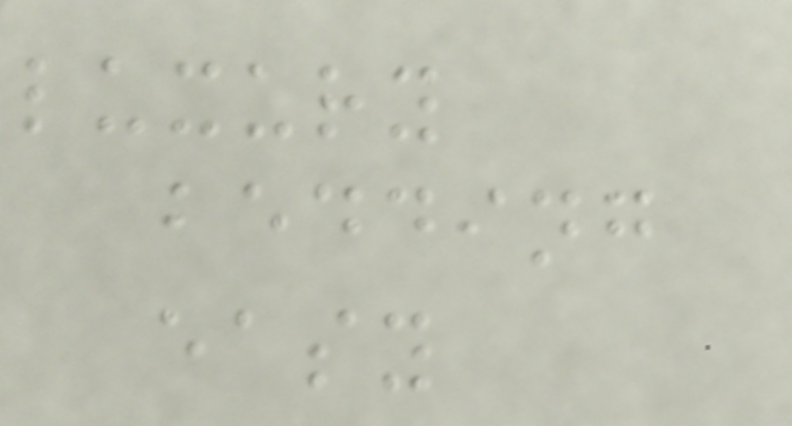luxury
bedding
easy
